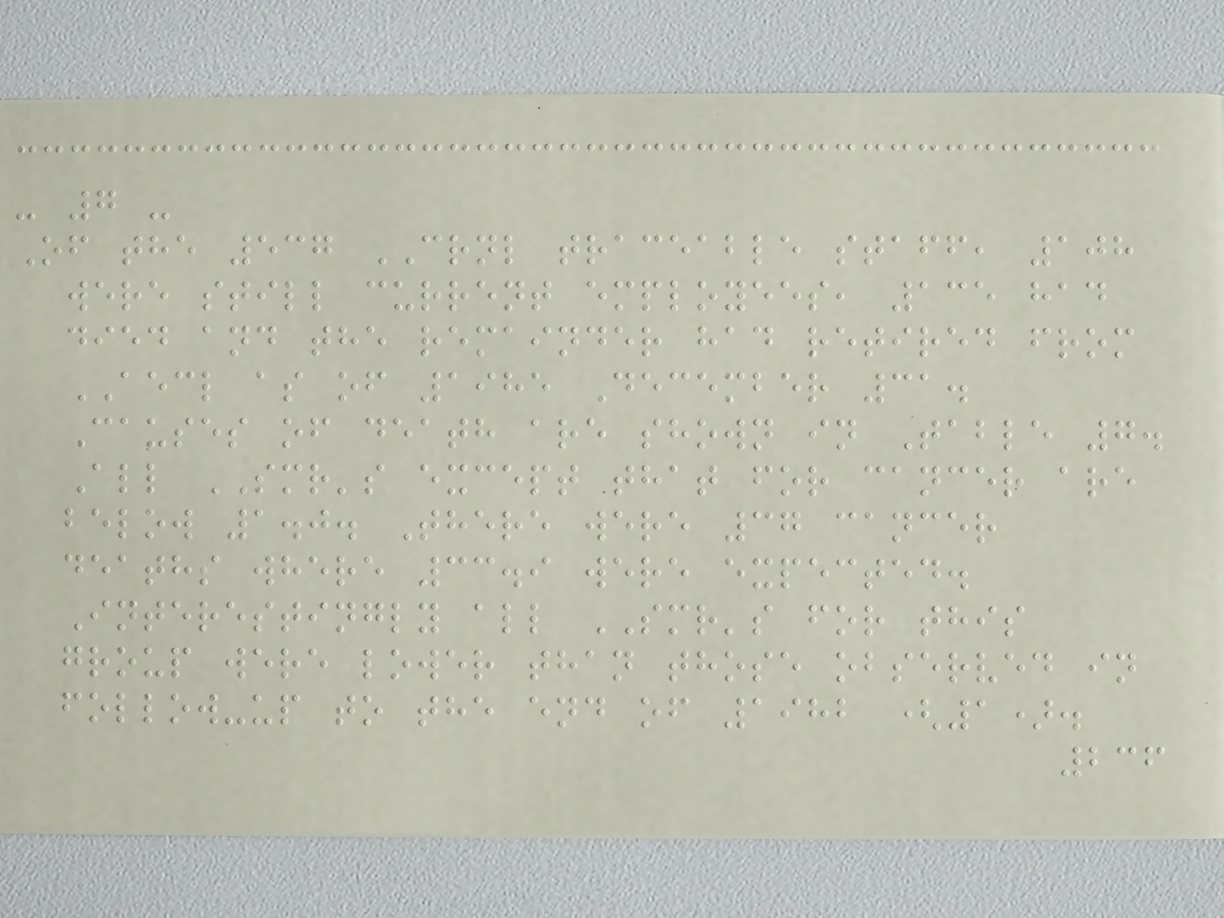- 7 -
Of the 537 CRNL traceable staff, 108
were still current employees, 135 had
died and the remainder had retired from
AECL as of 1985 December 31.
Causes of death are shown in Table 7.
All SMR's except that for cancer are
below 1.0. There were 37 cancer
deaths where 33.9 were expected.
Interestingly all SMR's for this
group were lower than those observed in
follow-up to the end of 1982 (1).
236
